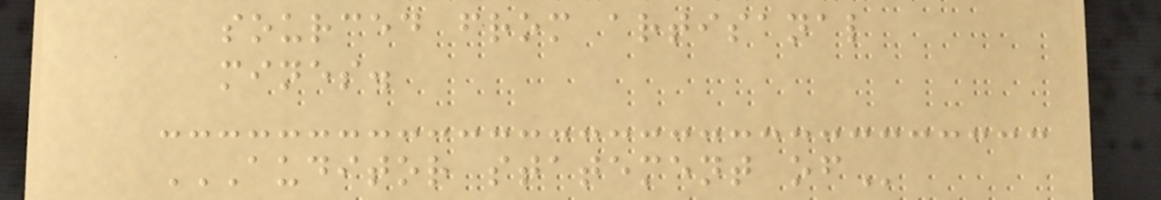sourced from artisanal
mines.
AUDITOR STATEMENT OF
